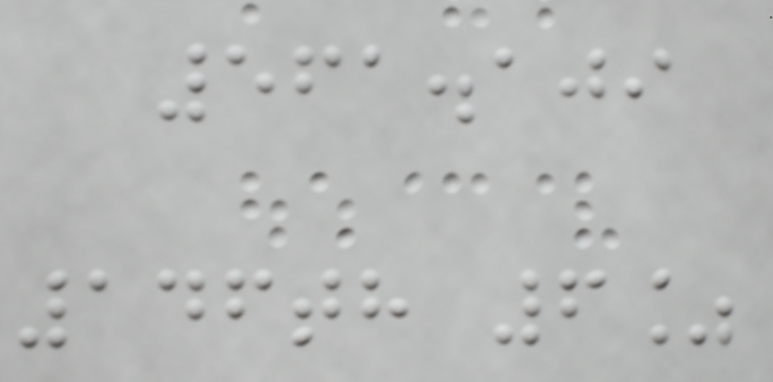561.109
146th 6%
